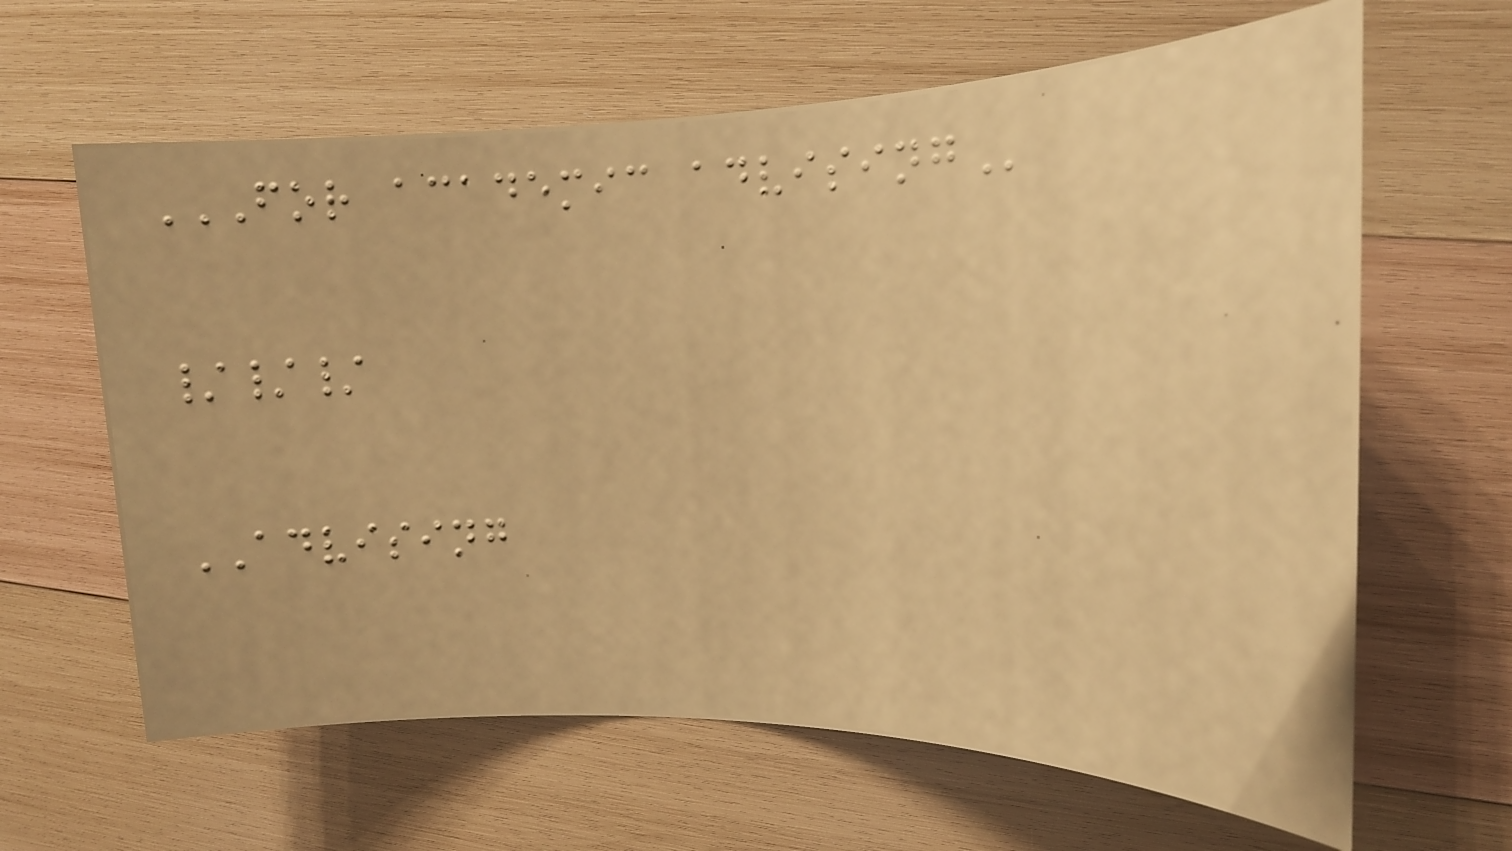FOR ACADEMIC ADVISING
///
ADVISING
